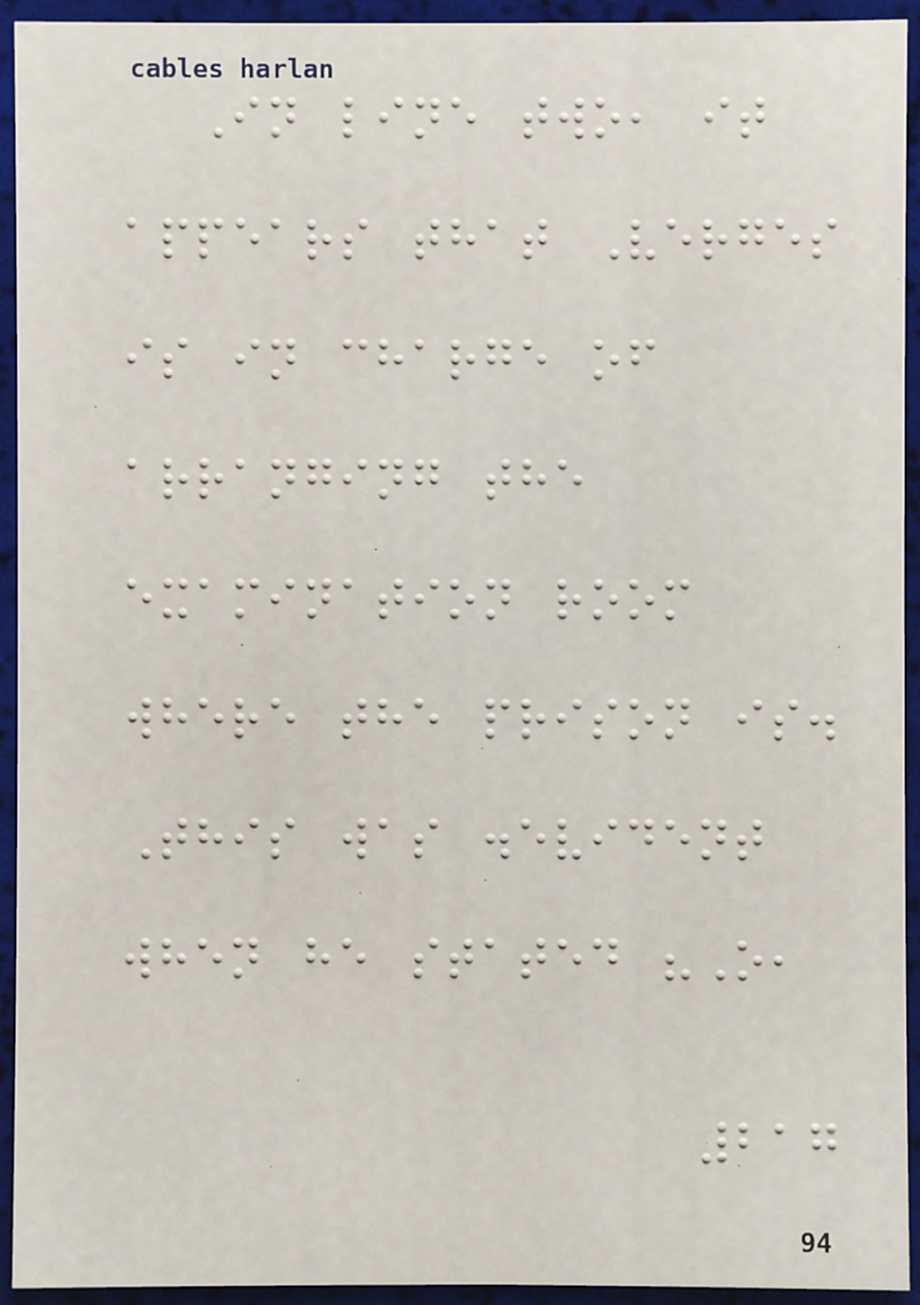In line two, it
appears that Verges
is in charge of
arranging the
examination room
where the prison is.
This was .evident
when he stated "O,
217
